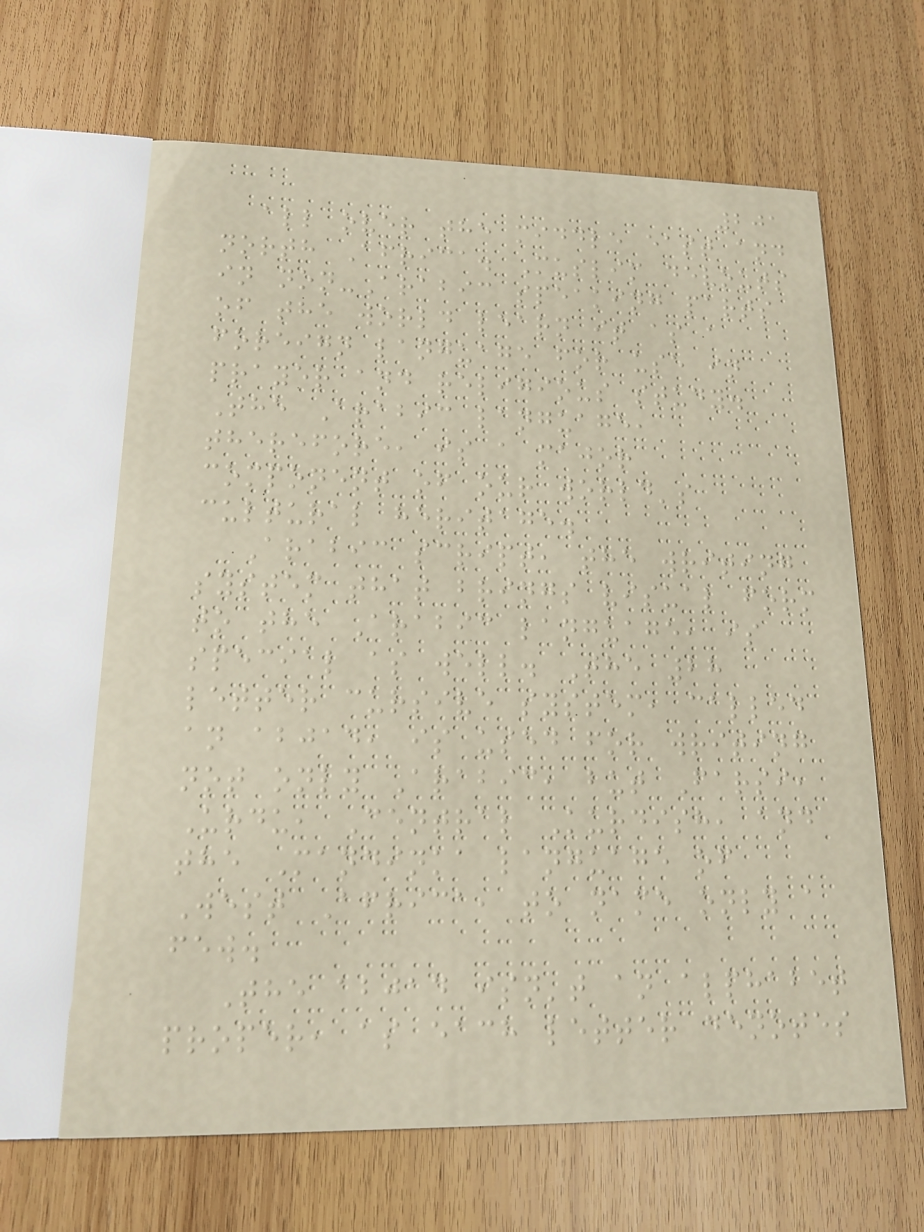201
all over the middle east and
north Africa. Muslim devouts
in non-Arabic speaking parts
of the world learn it as a
foreign language for use in
prayer and religious study.
The Arabic language,
therefore, is a major
component of our world's
cultural heritage.
Arabic script, the writing
system that brings visual form
to the Arabic language, is
special as well. The 28
letter cursive system, called
an abjad, is used for writing
not only Arabic, but Farsi,
Urdu, Central Kurdish, and
the Mandinka language of
West Africa, to name only a
few.
The abjad isn't an alphabet
proper, as each letter denotes
